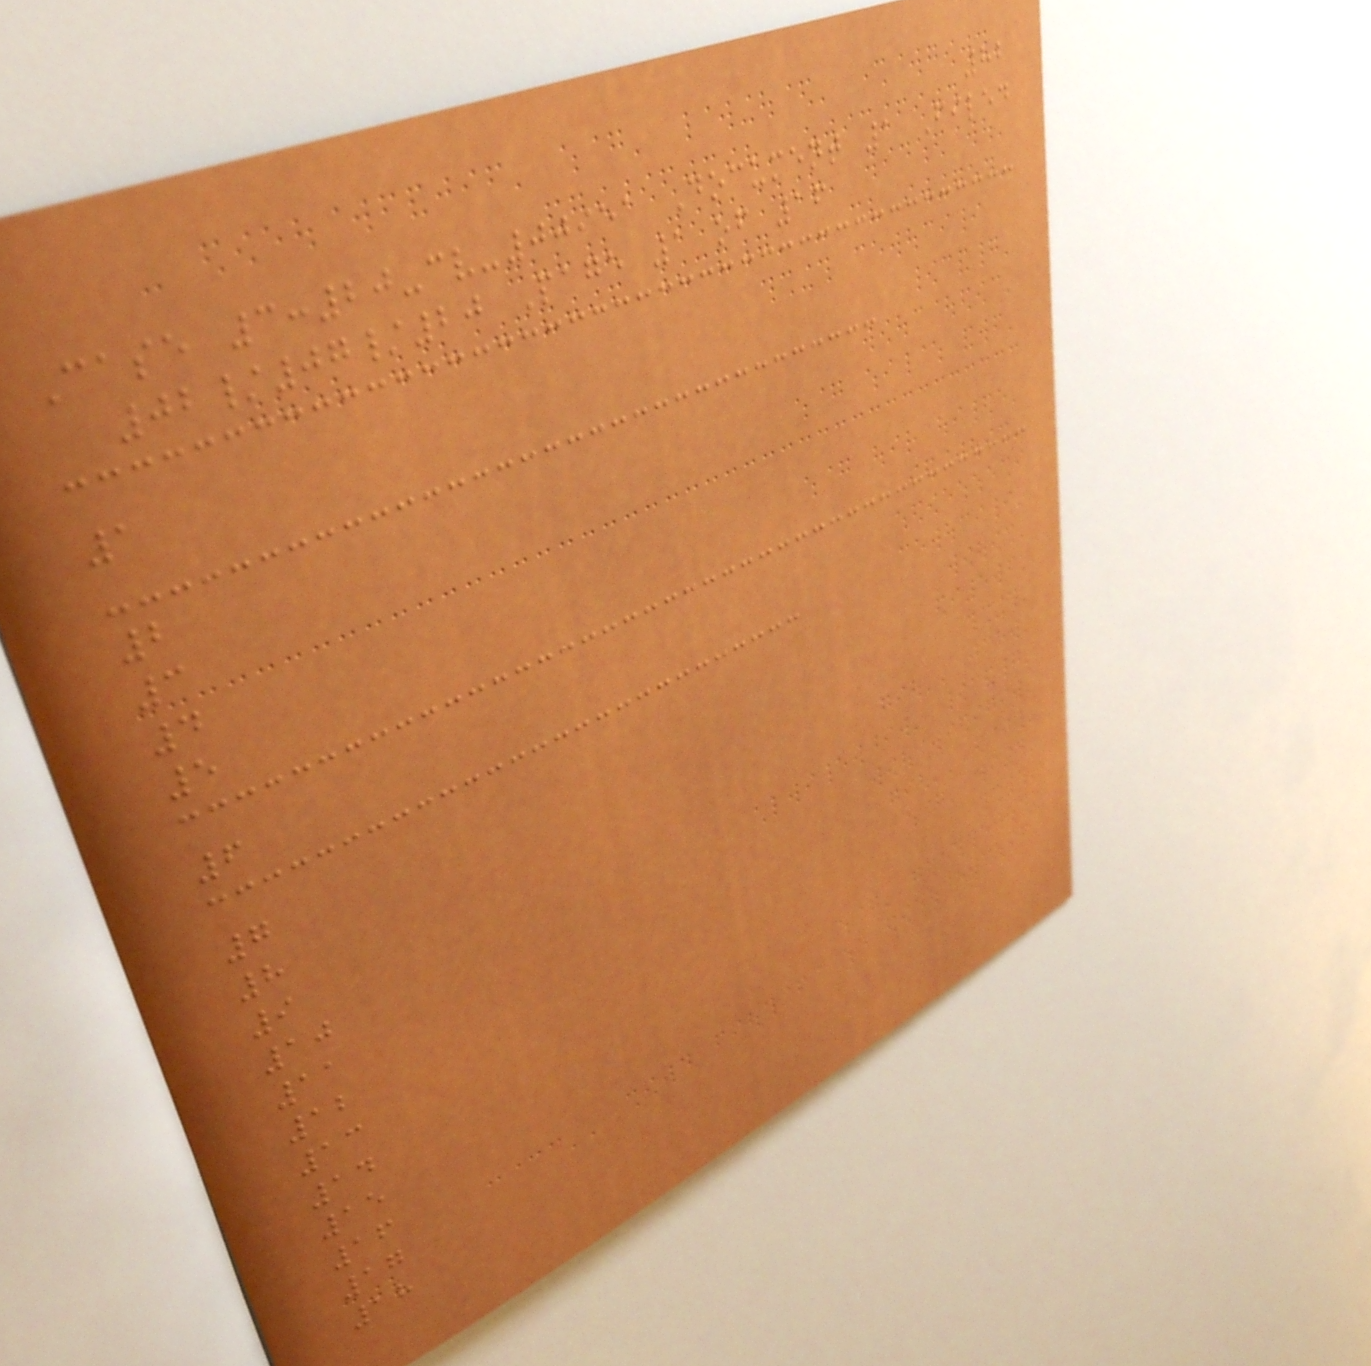82
Case 3:20-cv-00951 Document 1 Filed
02/07/20 Page 1 of 16
1
2
3
4
5
6
7
8
9
10
11
12
13
14
15
16
17
18
